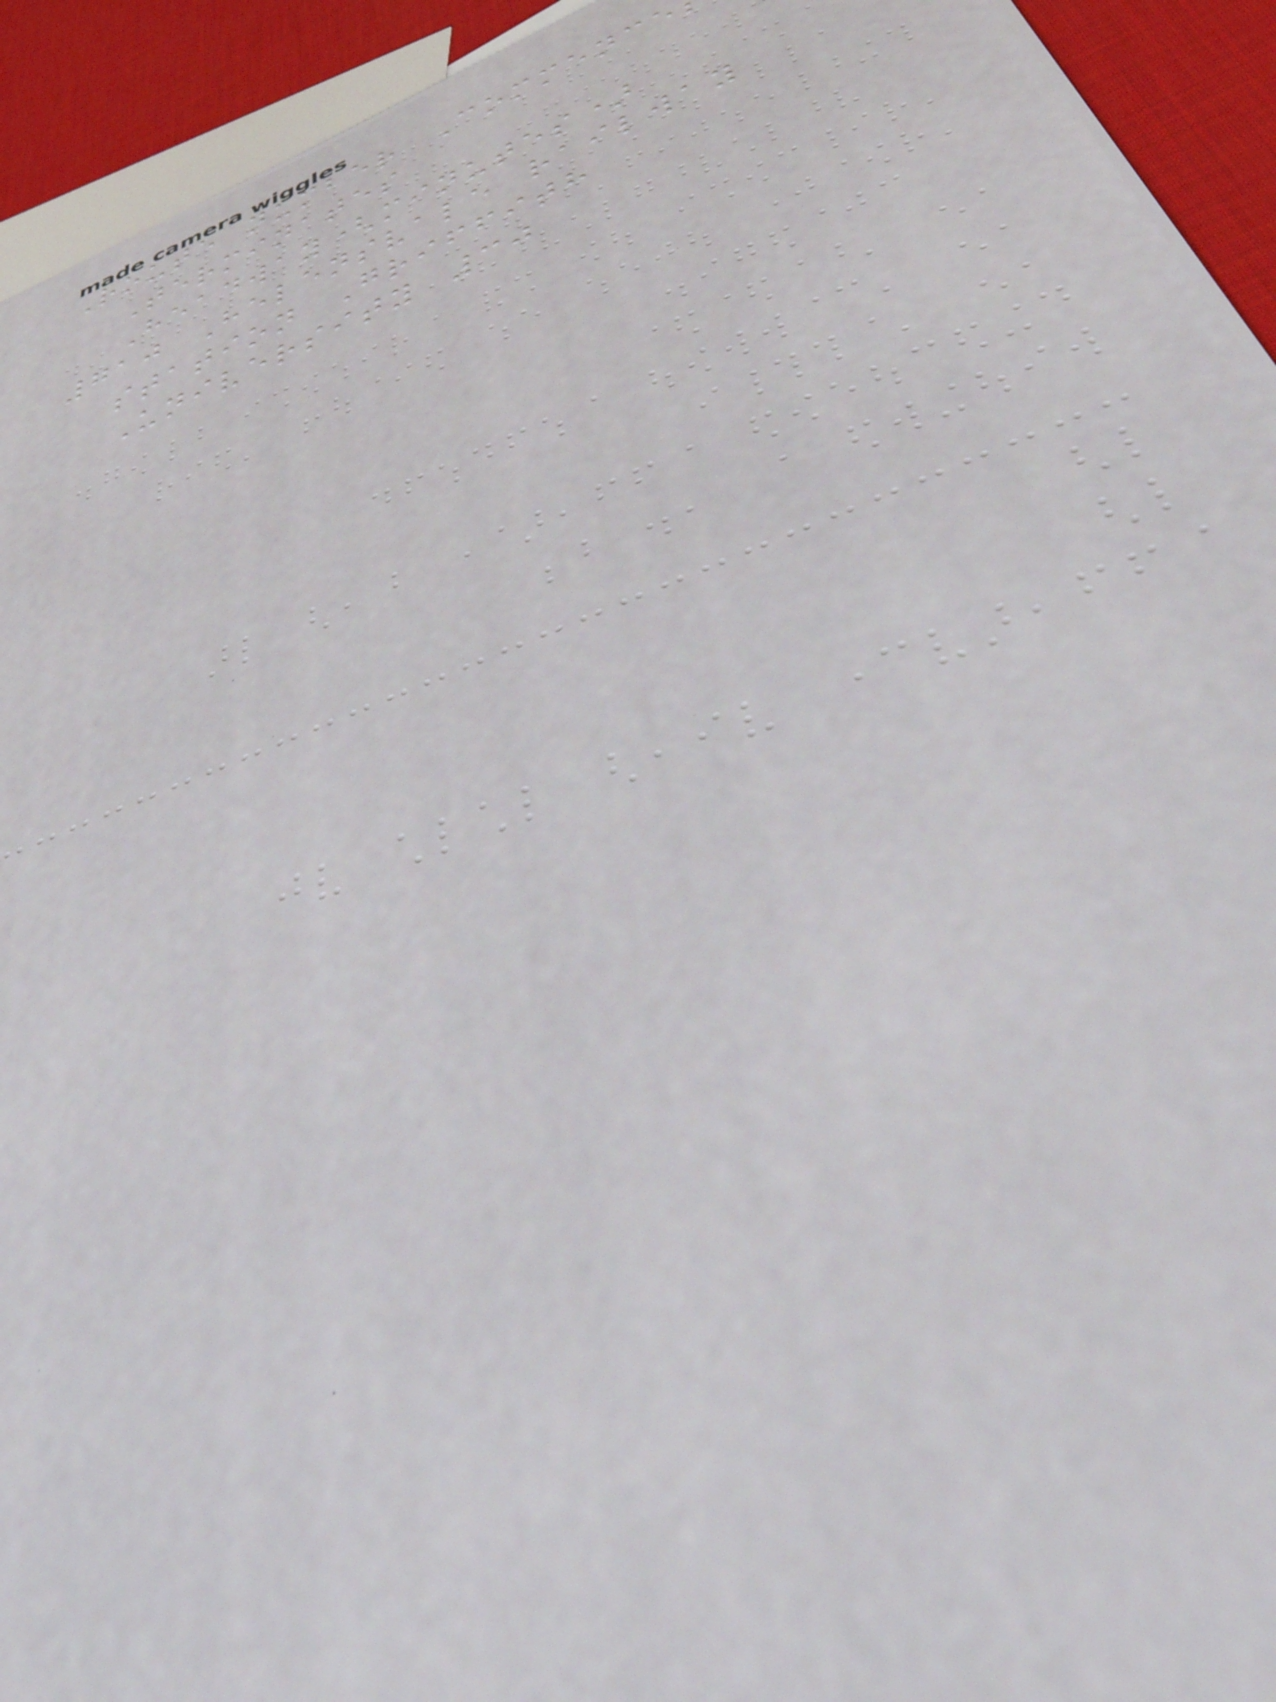Route number Commence
Terminates
Headway(minutes)
710 Helensvale railway
station Griffith
University 30
